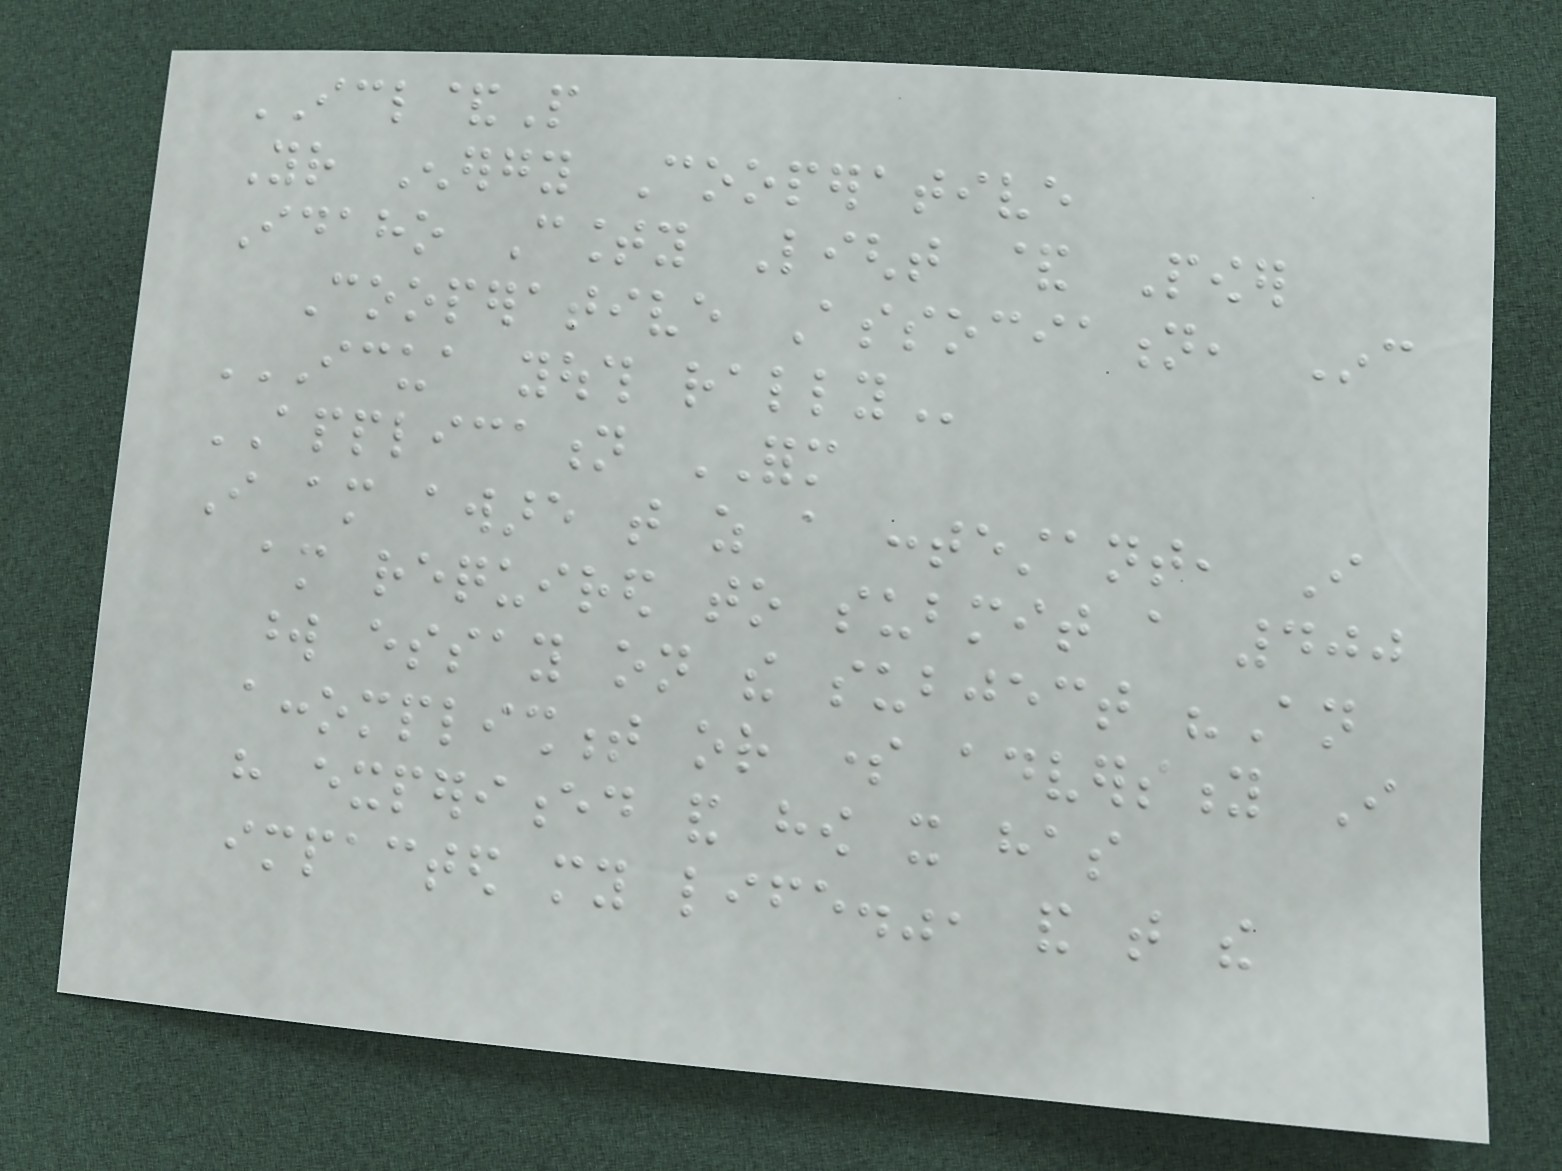ICL&P
Your Energy Cooperative
Idaho County Light & Power
Cooperative Association, Inc
ICUA YOUTH RALLY
APPLICATION FORM
I am aware that as a contestant, I
am required to submit a 400
word essay on the subject "An
accomplishment or some adversity I
have experienced and how it has
impacted my life.", and that the
